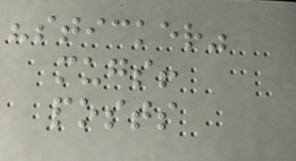"sticker"
mugs!
posts
